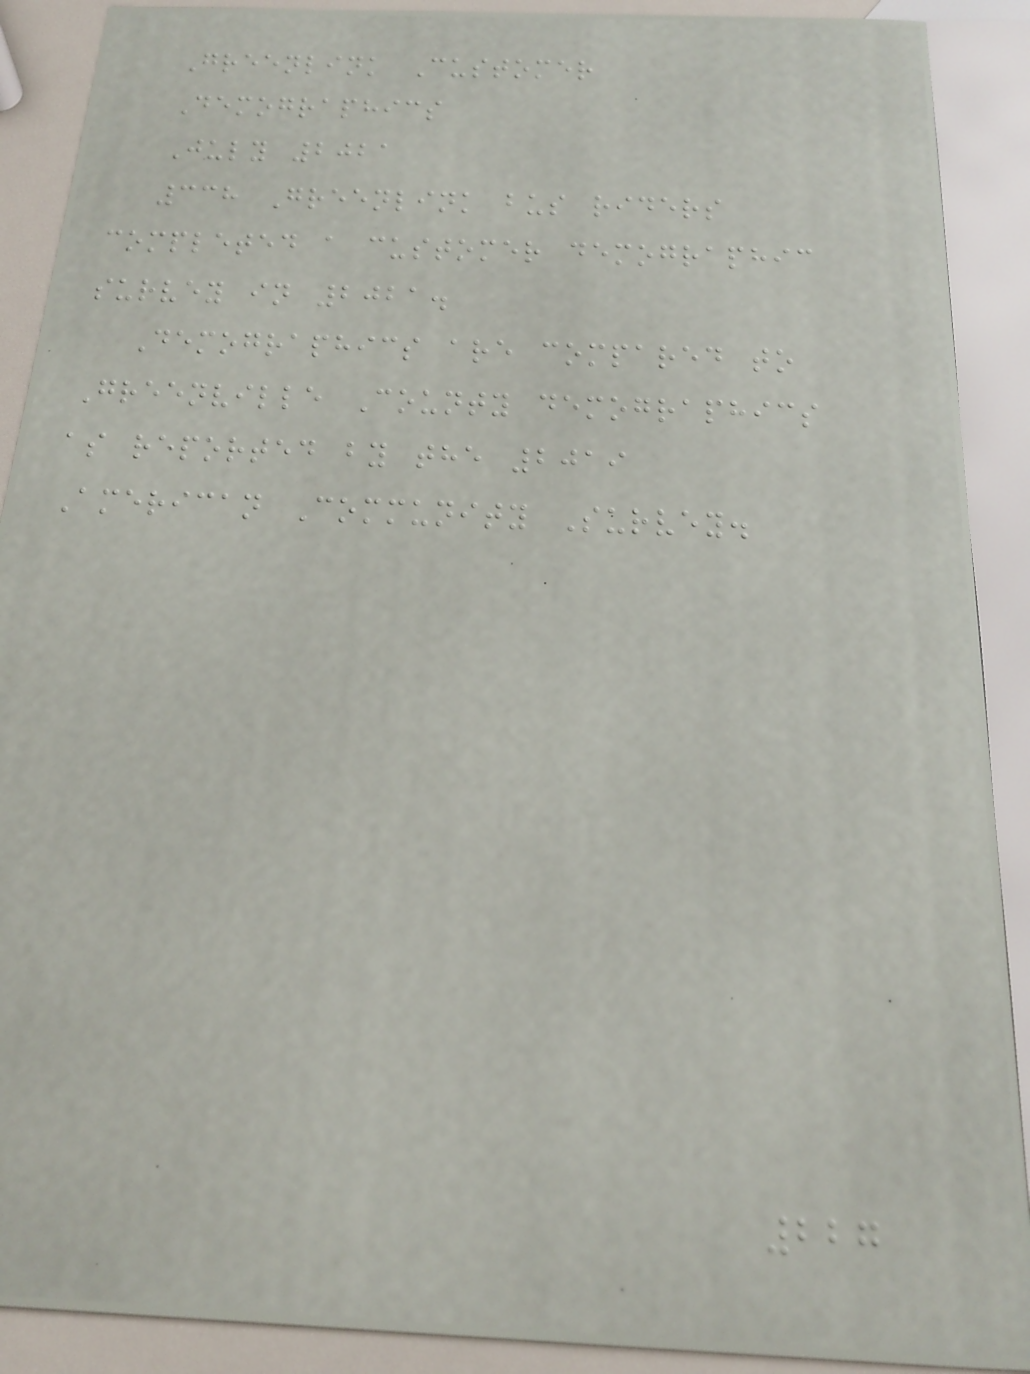Greenlink Customer
Demographics
July 2021
338 Greenlink bus riders
completed a customer demographic
survey in 2021.
Demographics are compared to
Greenville County demographics
as reported by the 2019
American Community Survey.
227
